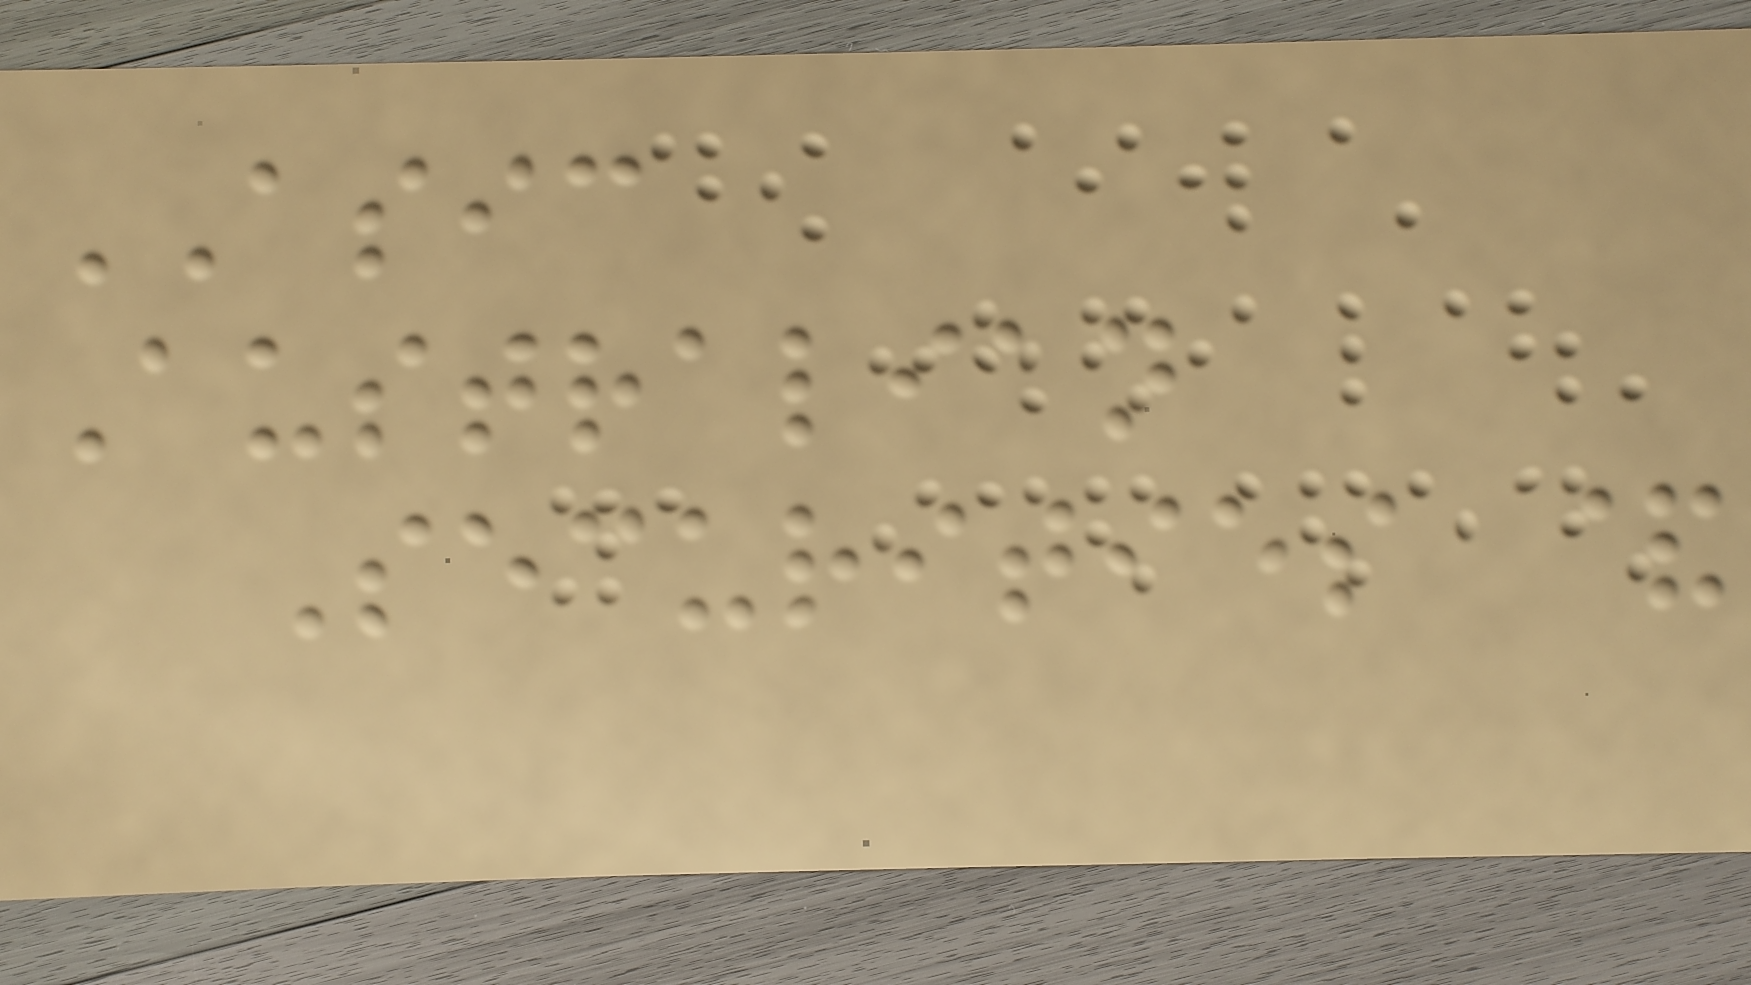ASIC
Australian
Securities &
